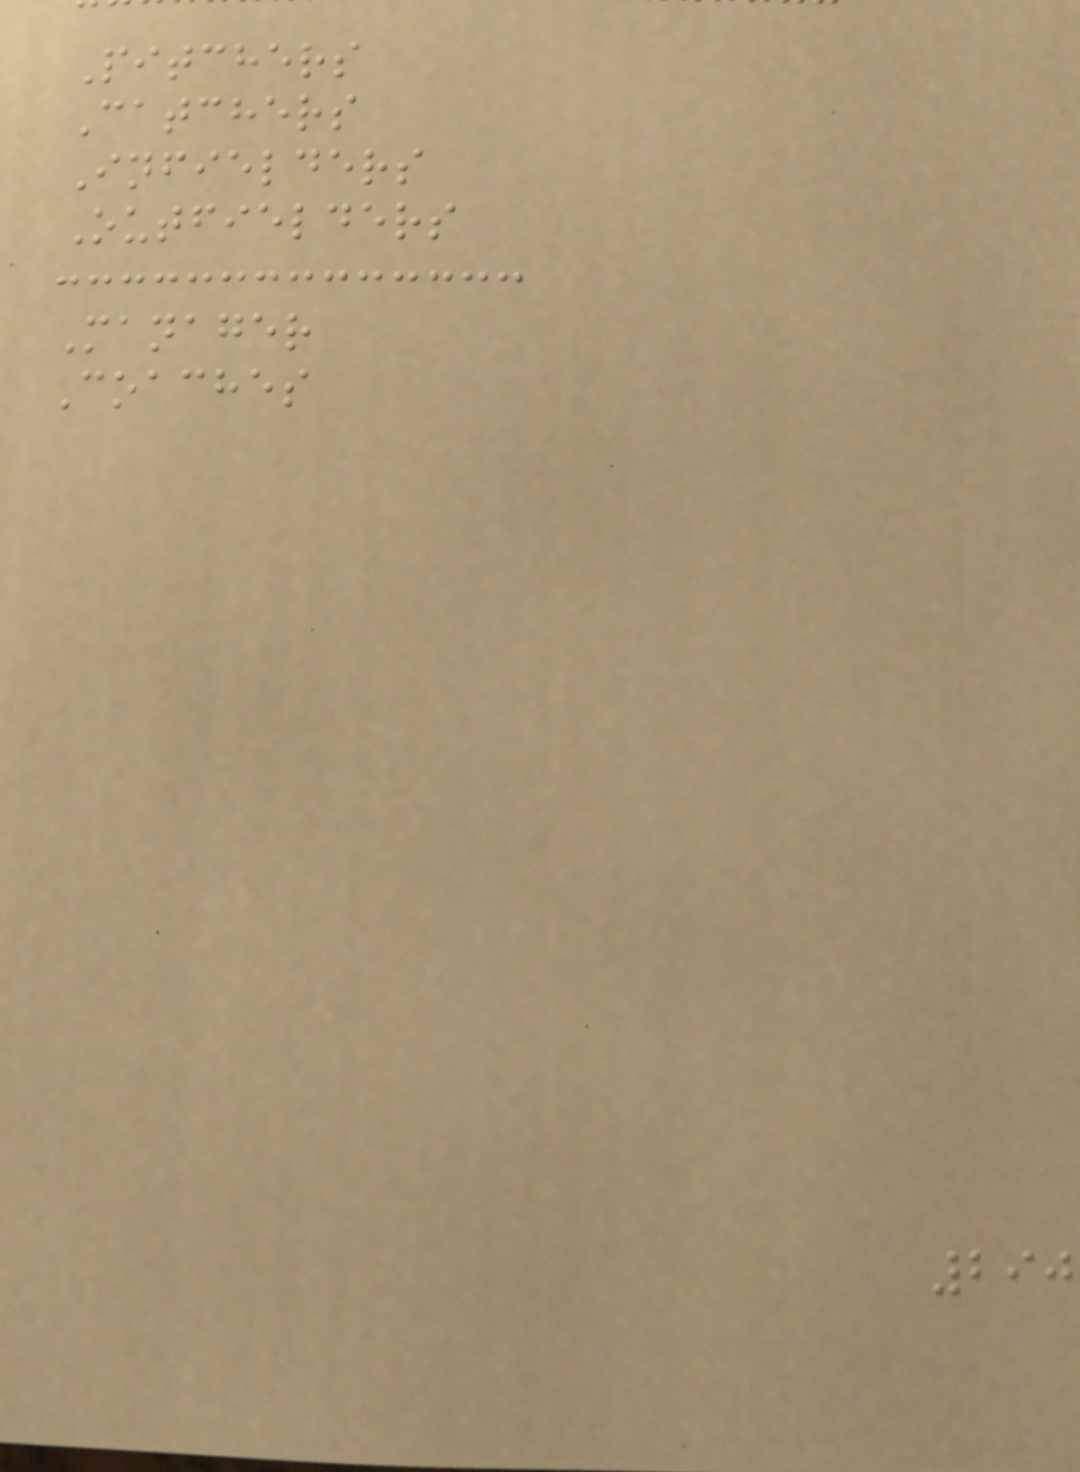Pitchers
Catchers
Infielders
Outfielders
Manager
Coaches
290
